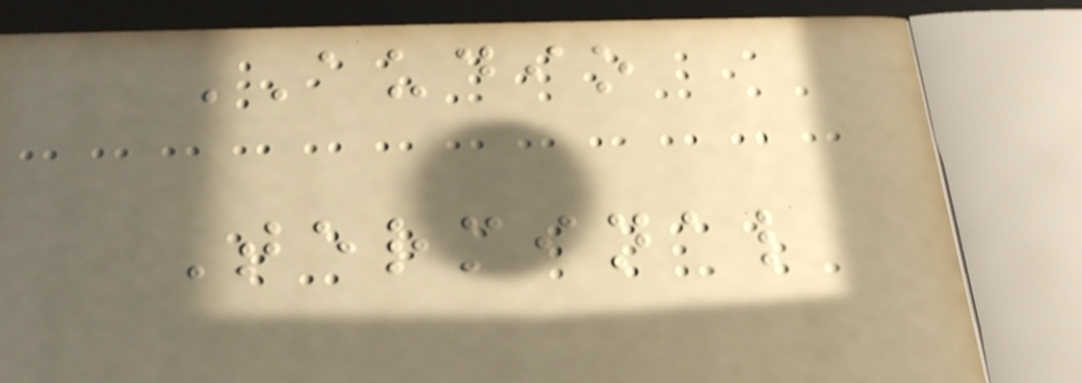AUDIO
Terminal
